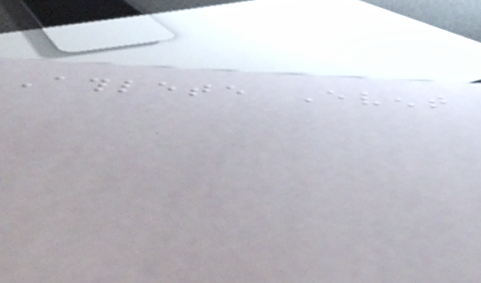Athlete Event
